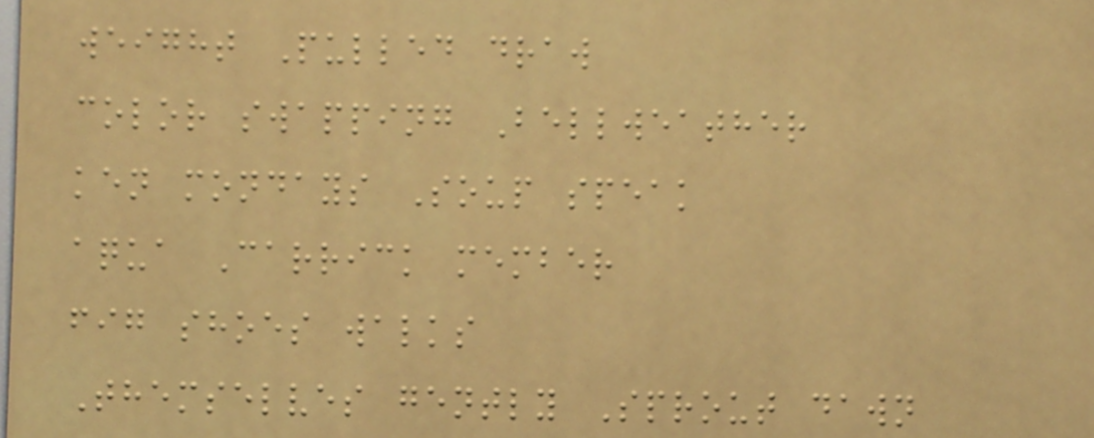weight Pulled draw
color swapping Bellweather
ken mondays Soup speak
aqua Carrick member
fig shoes walks
Themselves gently Sprout dawn
